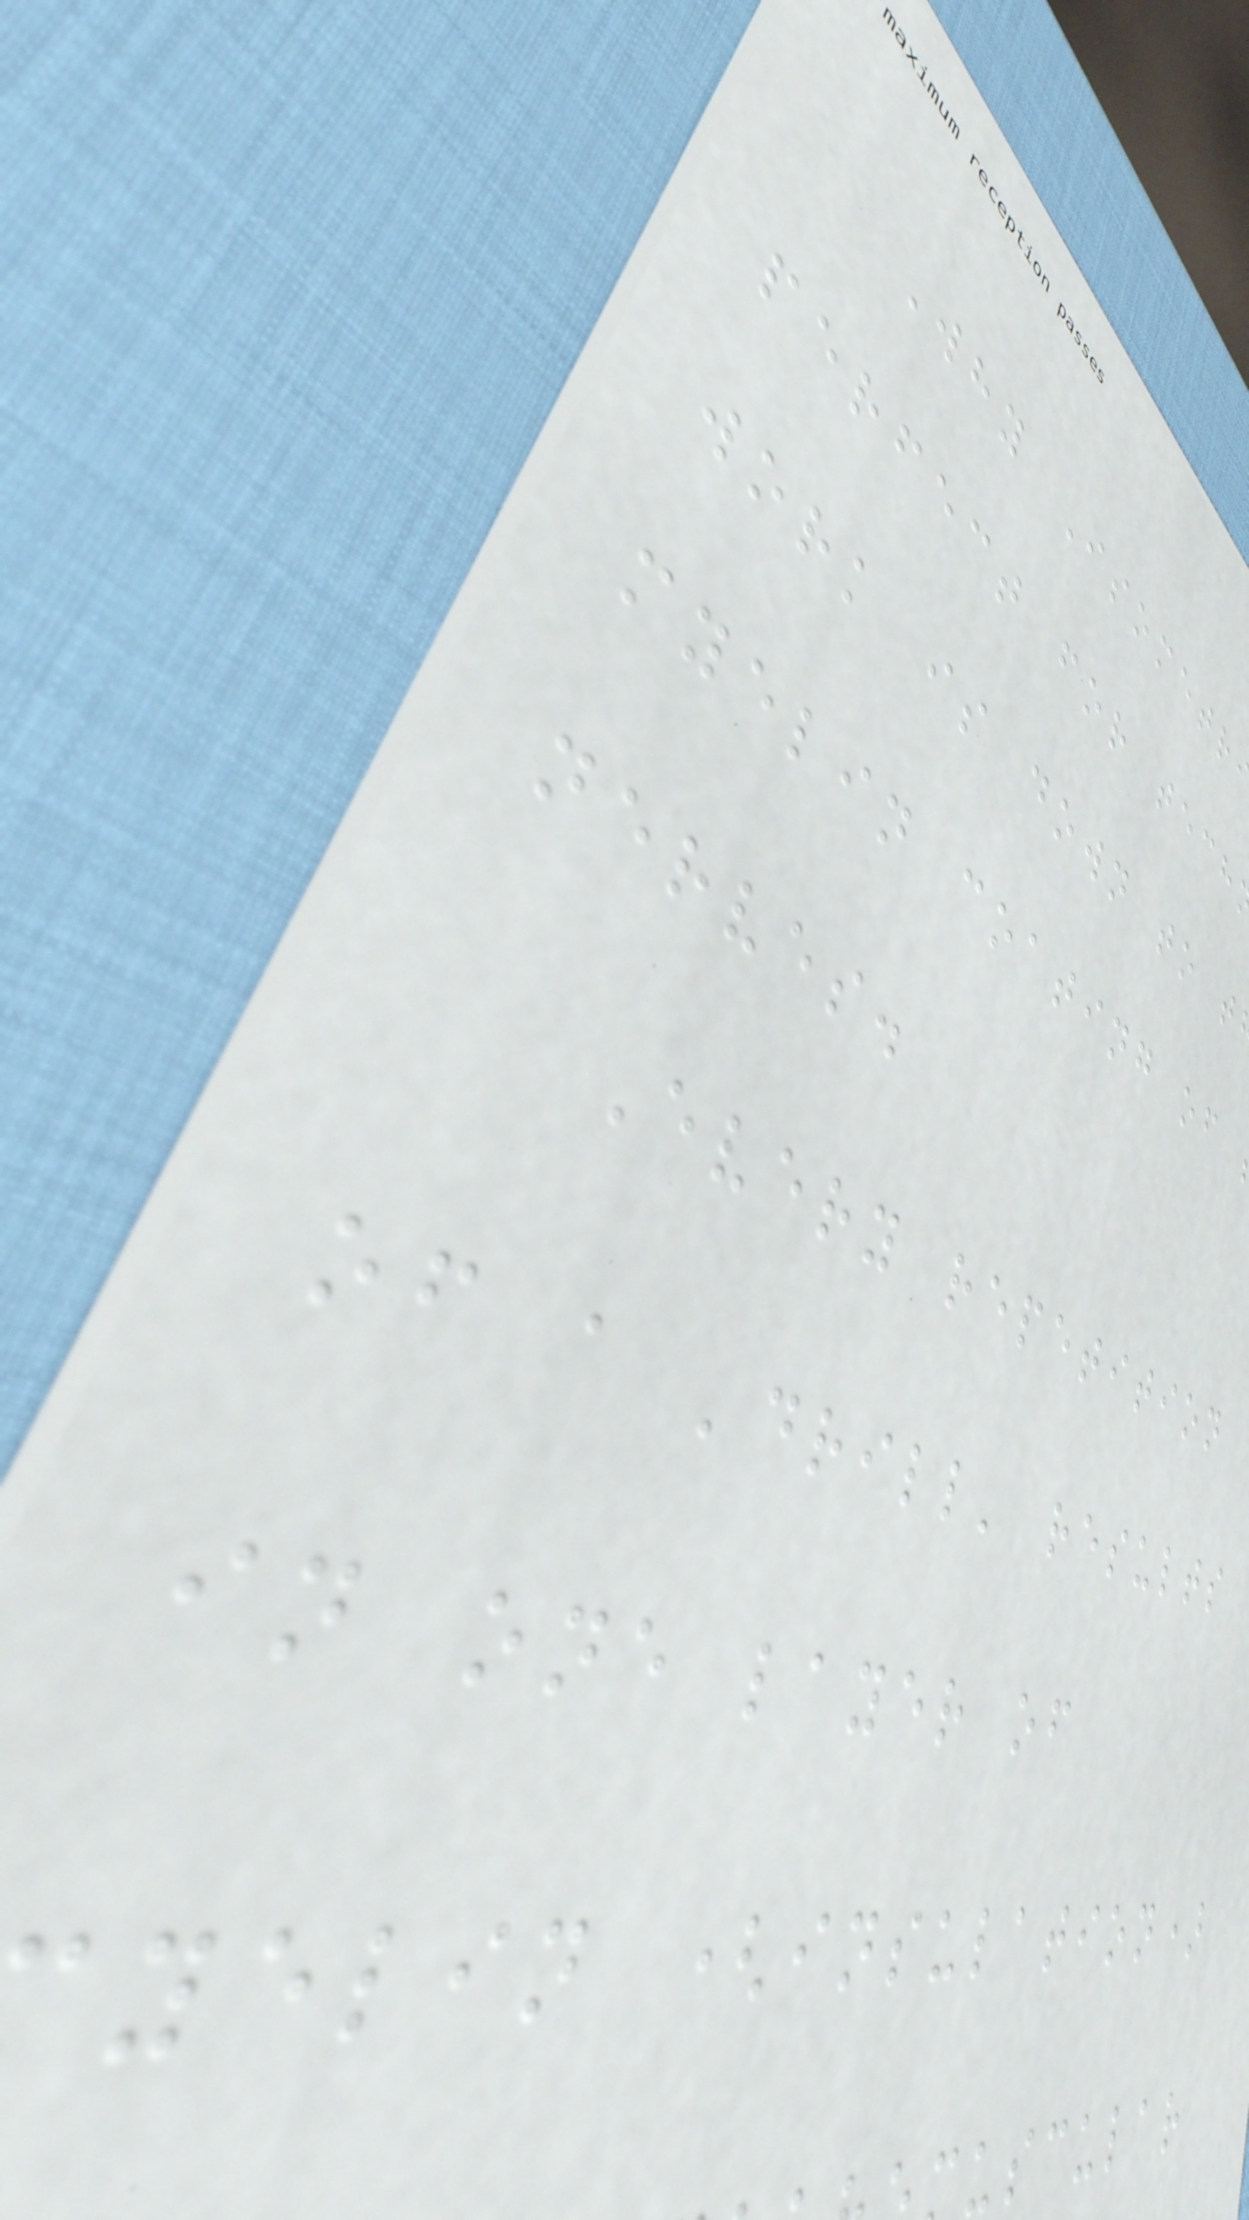Why Isometr
perfect for tech
work is down to t
myelin coating of
nerves.
Every repetition
of a 'drill' results
in one layer of
yelin (insulation)
uscular
